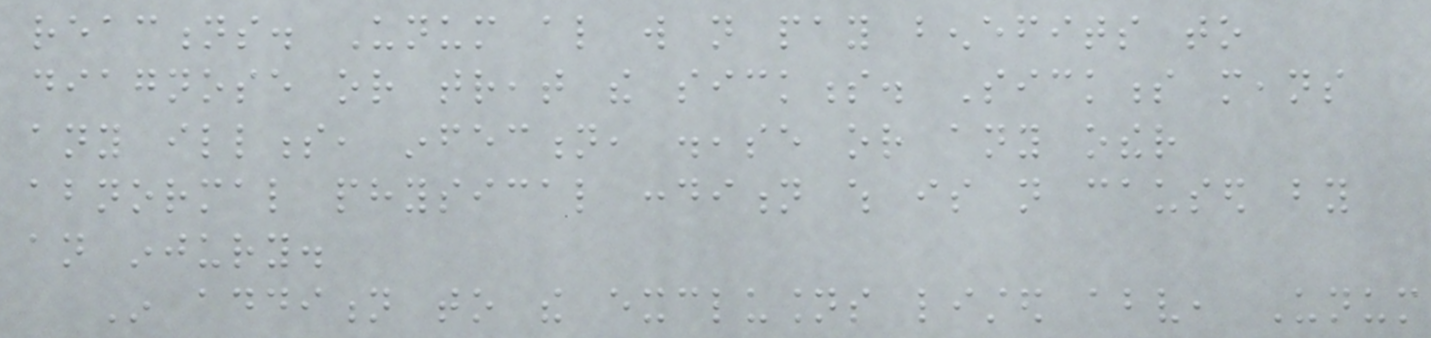reactions. Unum also will not pay benefits to
diagnose or treat the sickness. Sickness means
any illness, infection, disease or any other
abnormal physical condition which is not caused by
an injury.
In addition to the exclusions listed above, Unum
